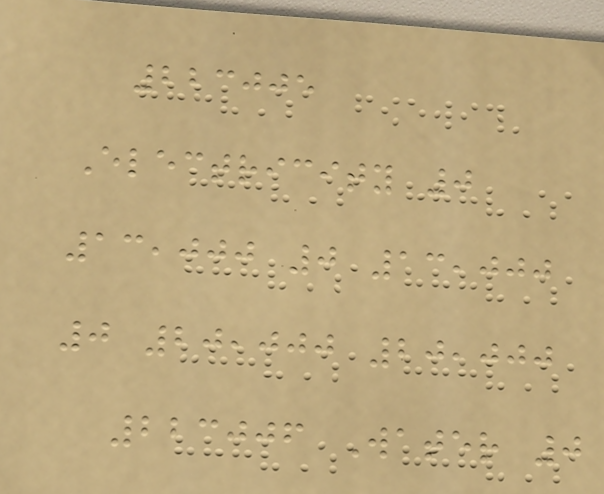223005
Electricity 0
13,000 0 13,000
0 20,000 20,000
223006 Water 0
